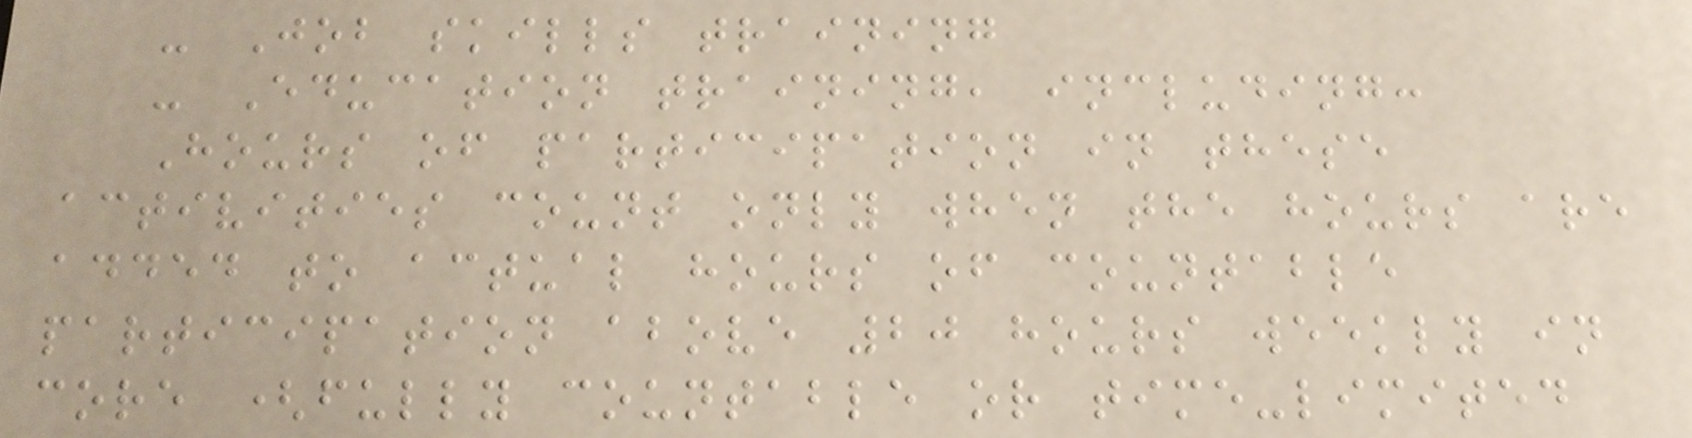- Job skills training
- Education training, including:
Hours of participation in these
activities count only when the hours are
added to actual hours of countable
participation above 20 hours weekly in
core (fully countable or time-limited
